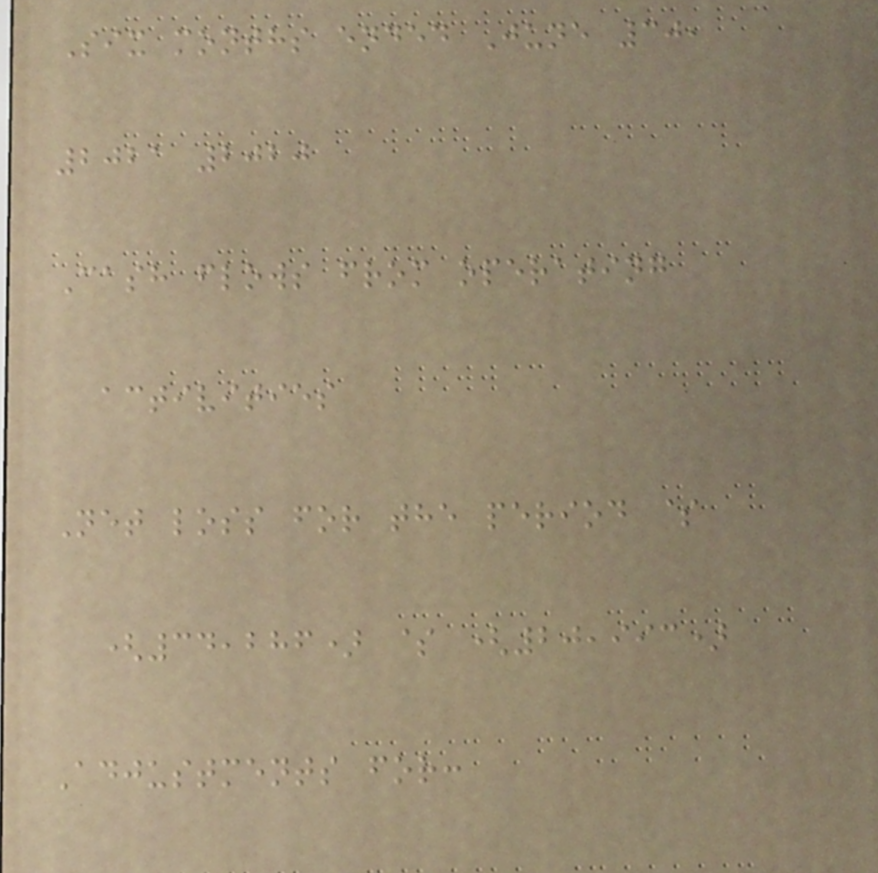Six months ended June 30,
2021 2020
Cash flows from operating
activities
Net loss for the period $
(34,286) $ (20,993)
Adjustments for:
